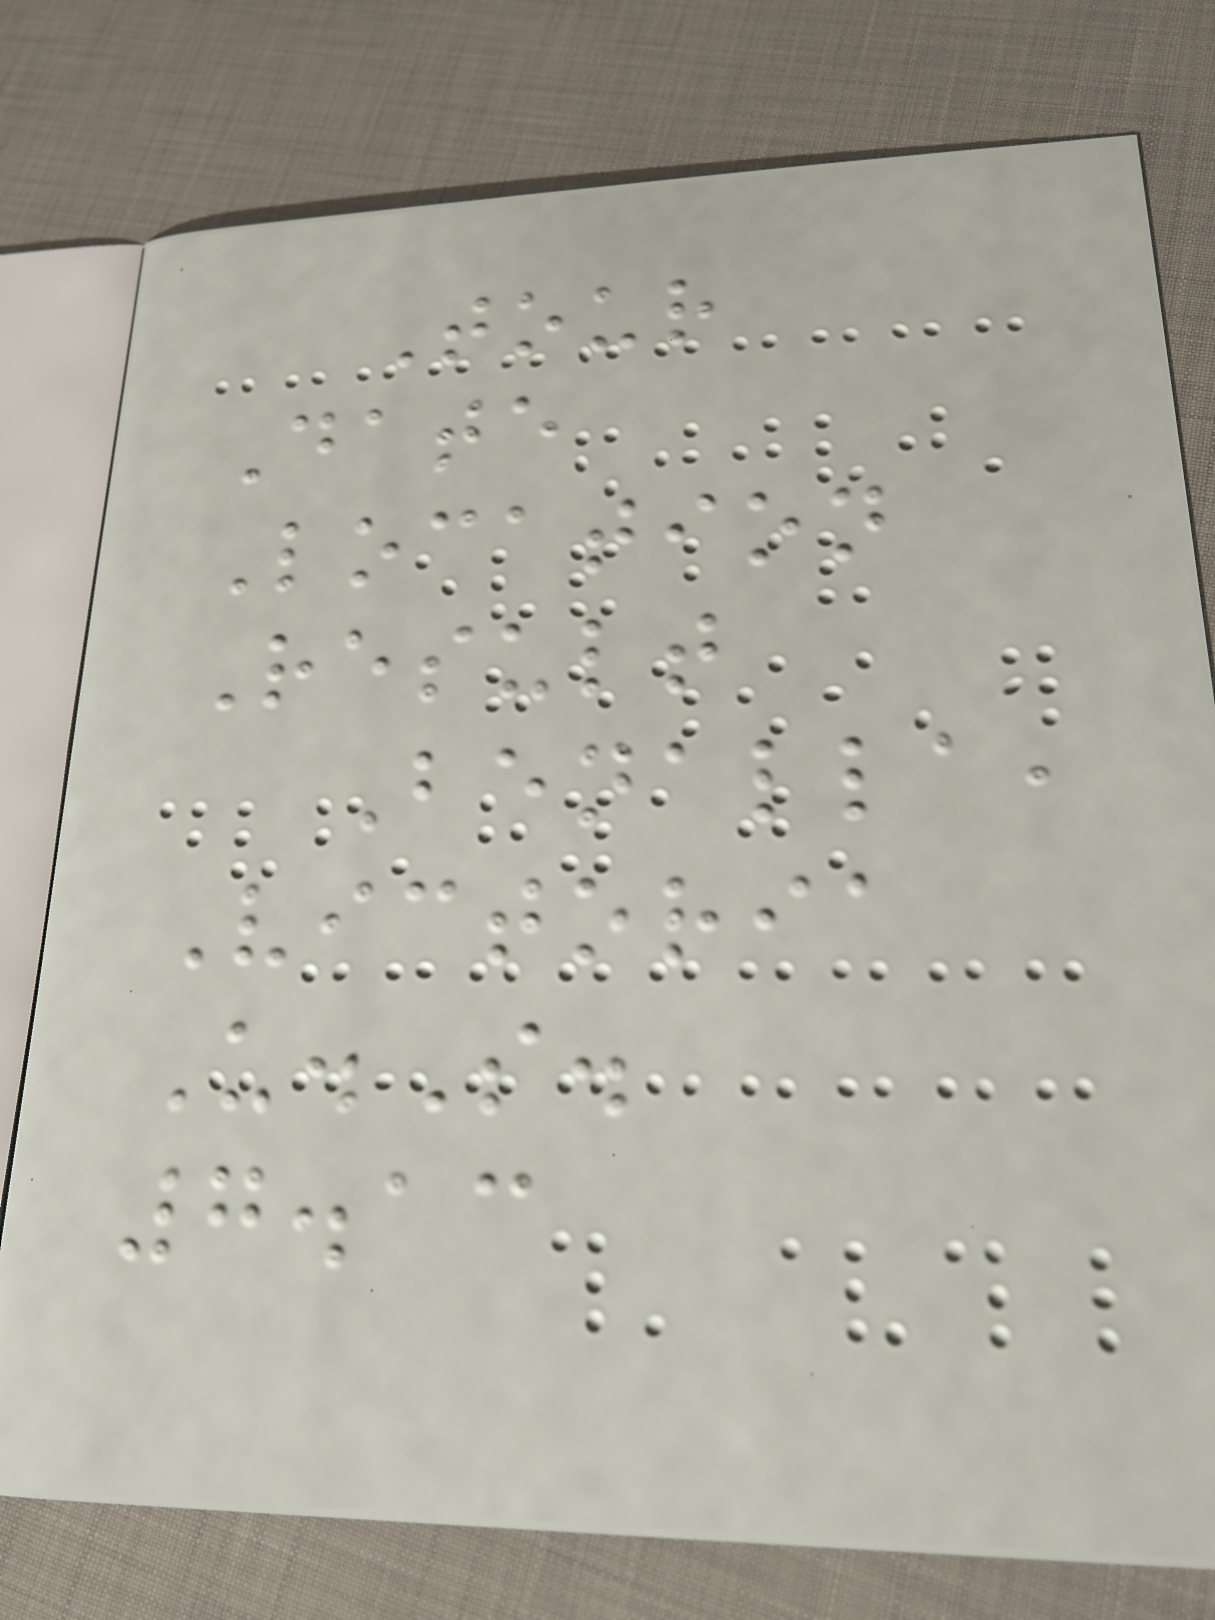Tour
Date
Location
Result
Benalla,
Victoria
U.S.
7.13
